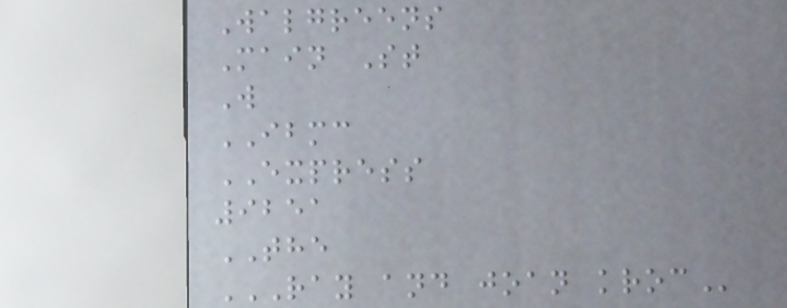Walgreens
Main St
W
IBMC
EXPRESS
9251
THE
RAY AND JOAN KROC
